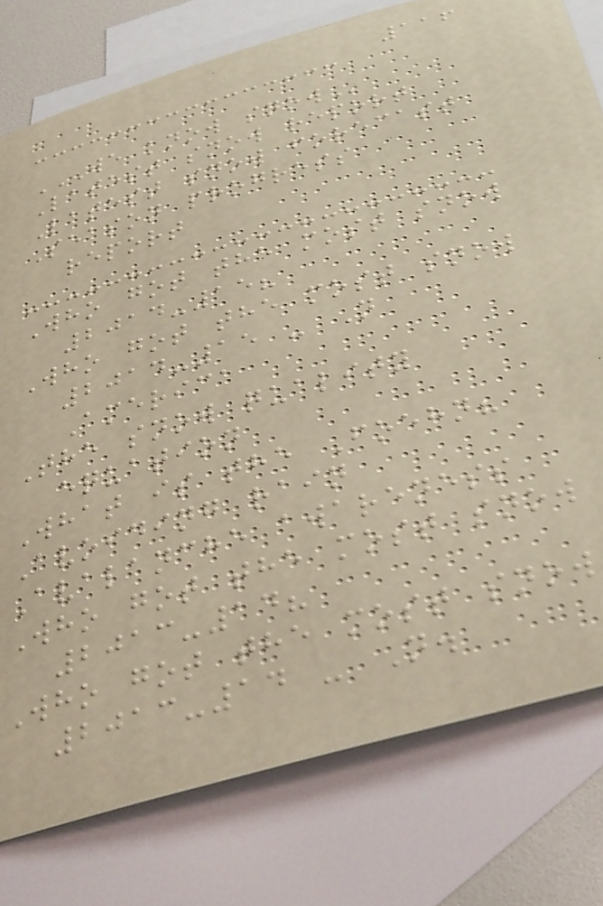116
WE KNOW SNOW
Latest snow report
Latest snow forecast
Season progress
report
Who got the most snow
2014-15?
Who got the most snow
2014-15 - N
America
The snow quality
equation
What is the Foehn?
Avoiding rain
Avalanche awareness
Who got the most snow
2013-14?
Who got the most snow
2013-14 - N.
